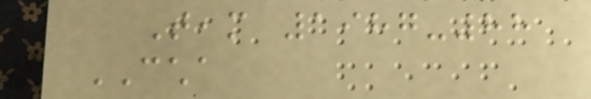Team 1987-88
CCHA
